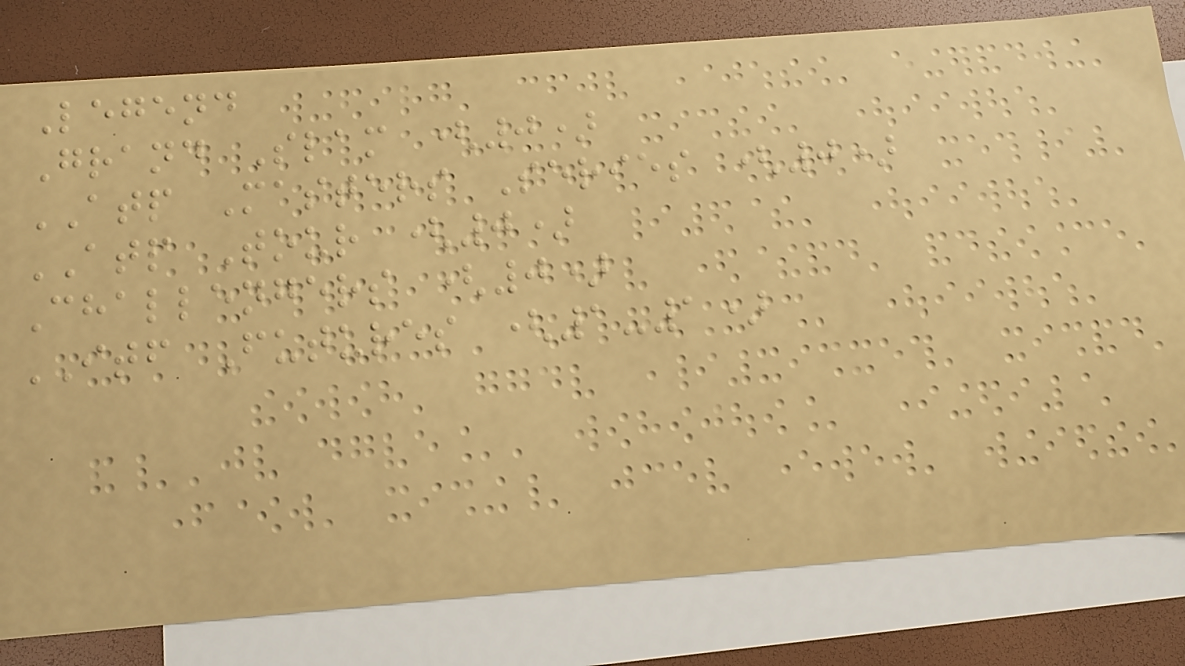Legend
Grand Slam (0)
ATP Masters Series (0)
ATP Tour (0)
Challengers (0)
ITF Futures (1-1)
